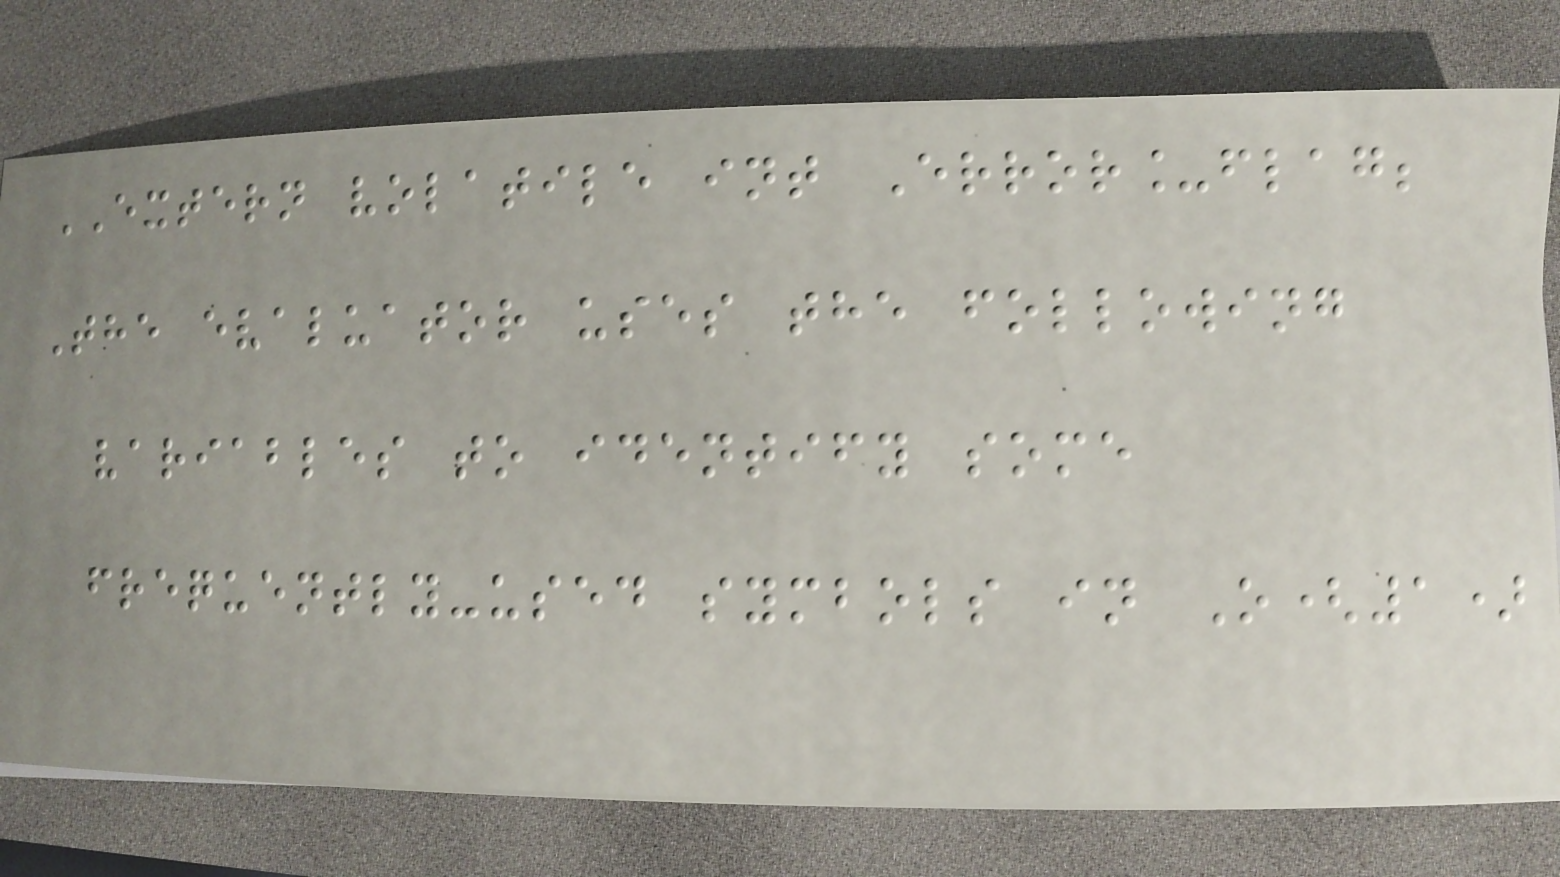EXTERN volatile int Error_flag;
The evaluator uses the following
variables to identify some
frequently-used symbols in O(1)
